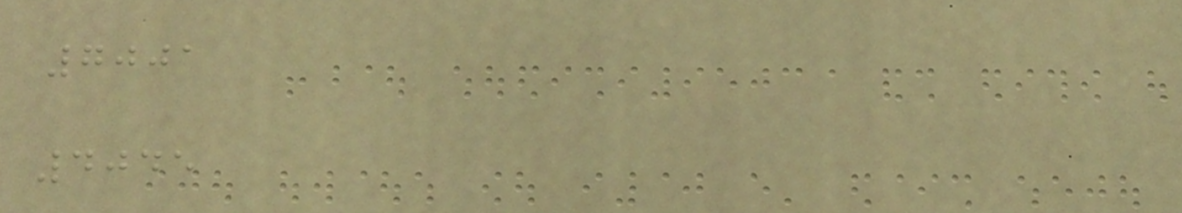7001
4045
